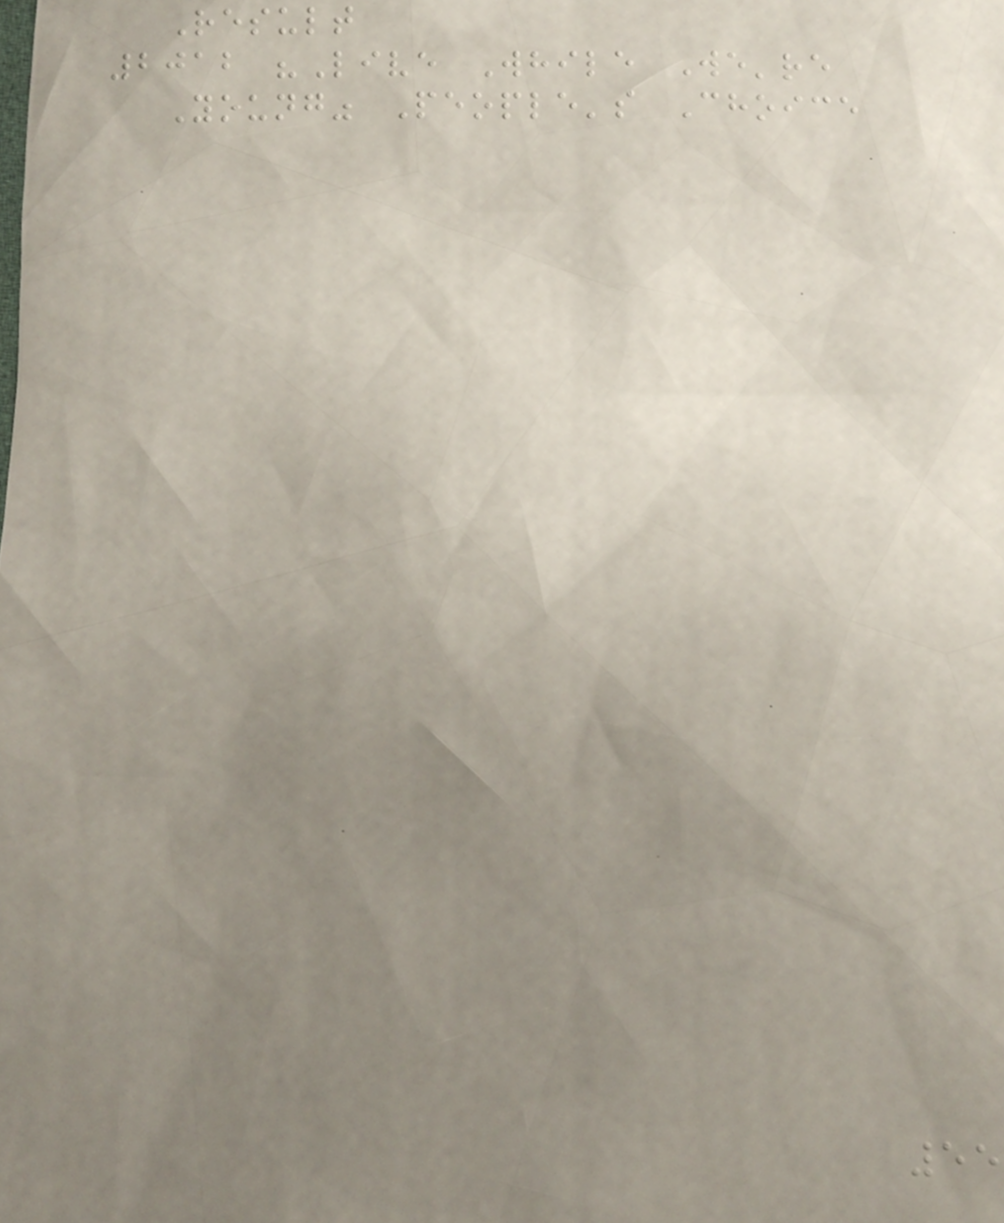Result
2012 "Live While We're
Young" People's Choice
55
